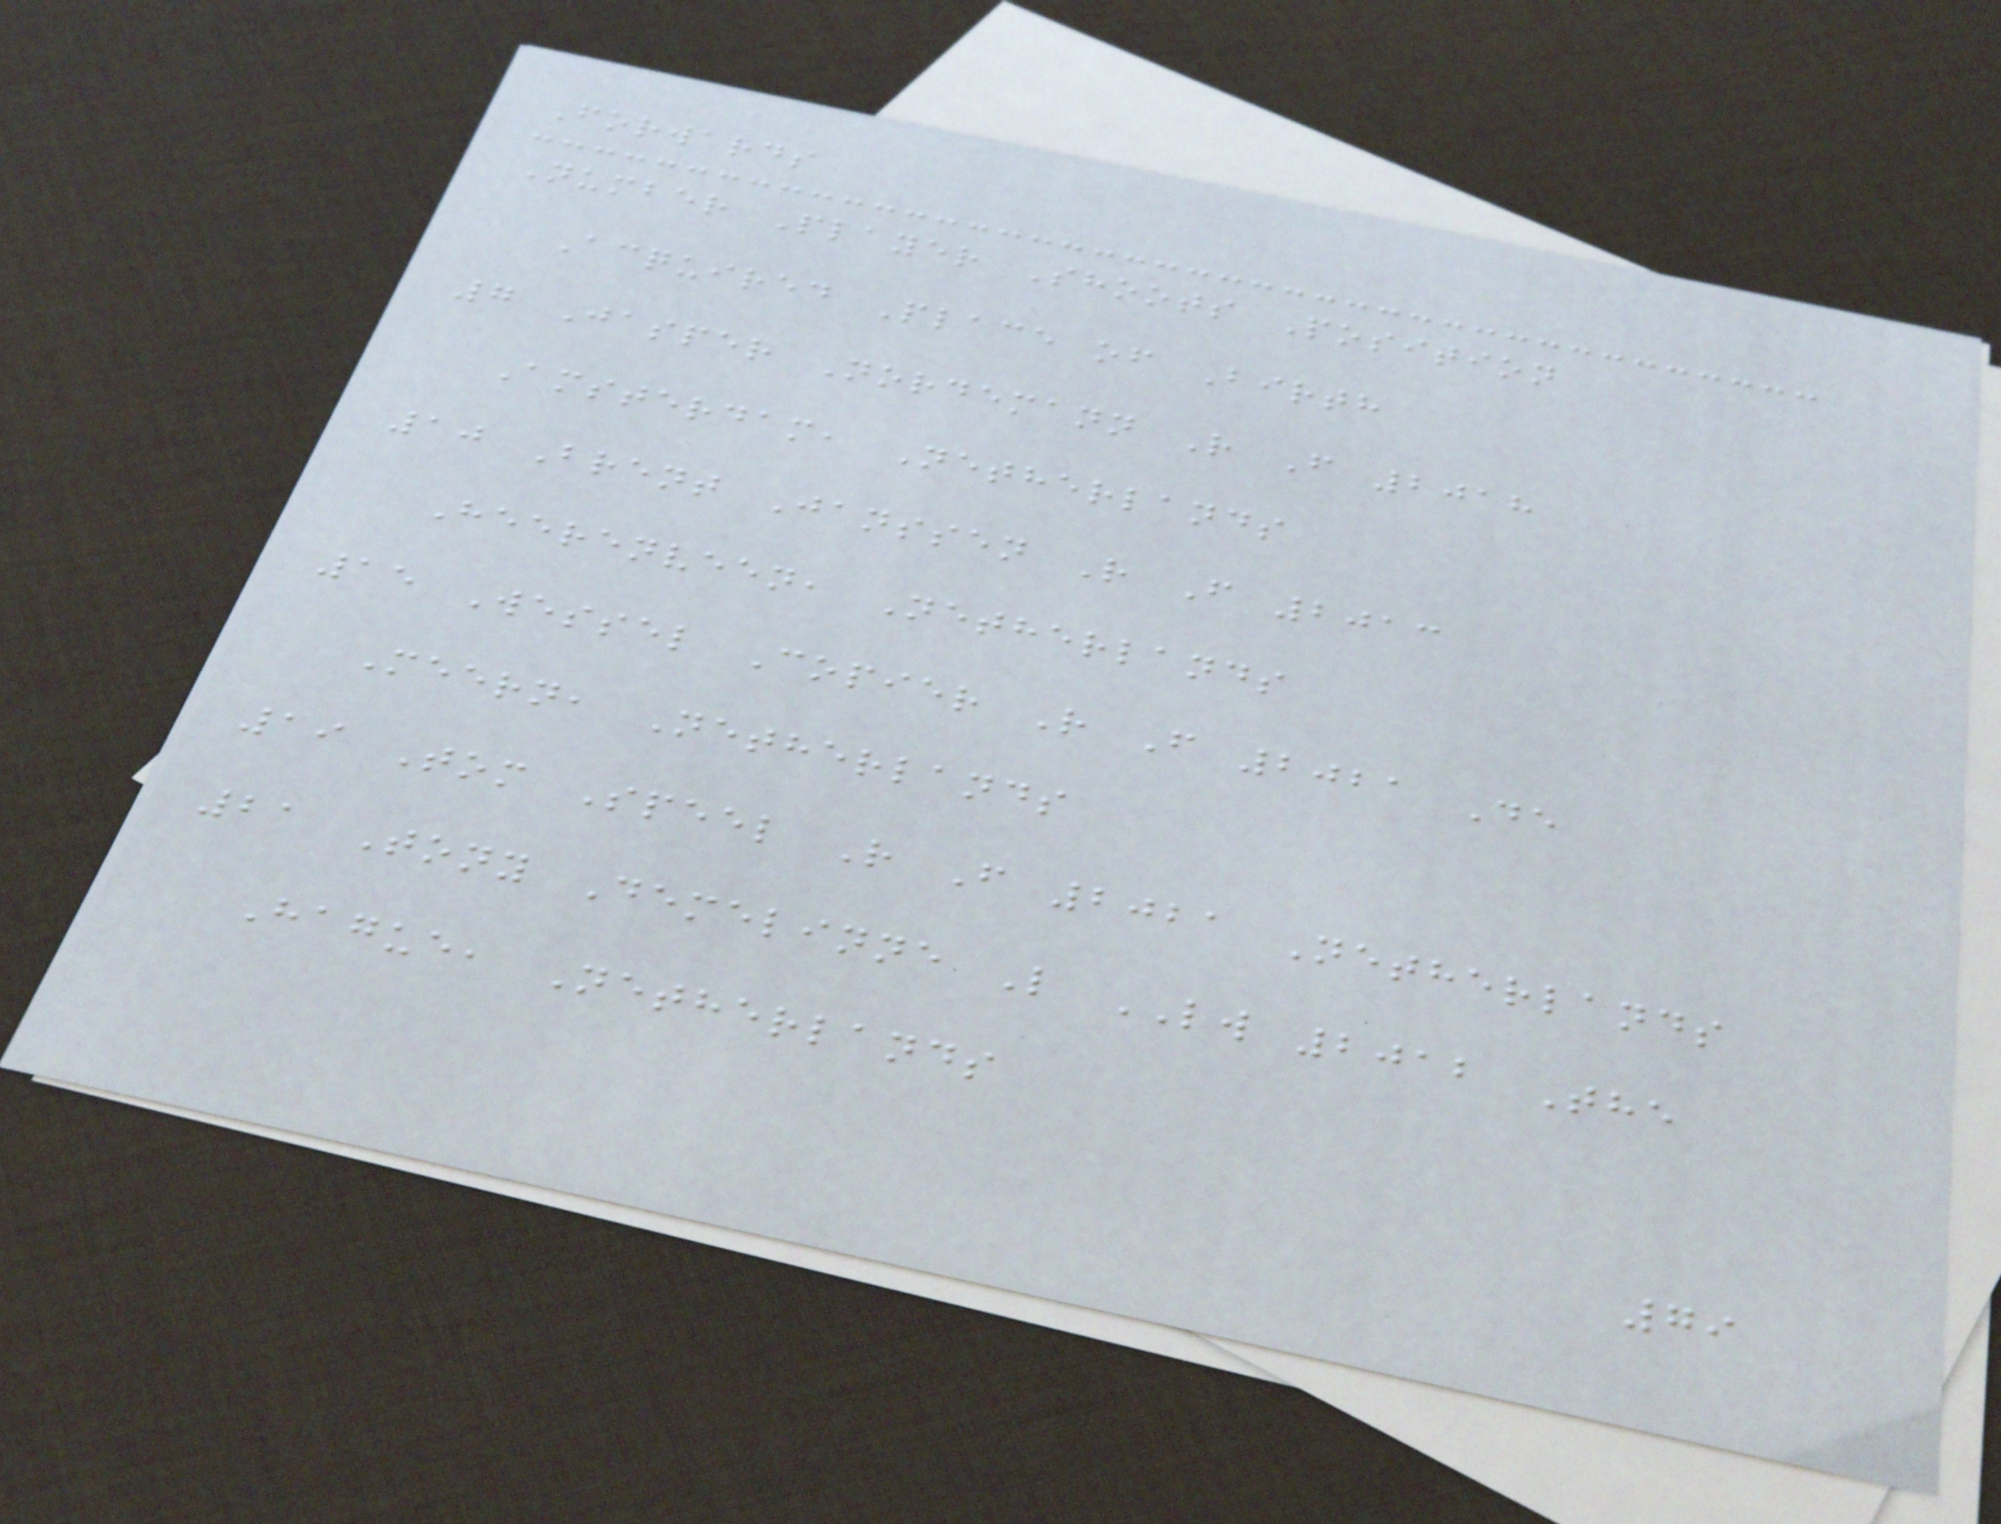Forwards
Number Player Shoots Position
Acquired Place of Birth
7 Jasper Nordemann R F 2018
Amsterdam, Netherlands
10 Brent Janssen R F 2013
Heerenveen, Netherlands
15 Wessel Copier R F 2021 De
Meern, Netherlands
19 Tom Speel R F 2021 Netherlands
21 Tony Demelinne L LW 2012 The
Hague, Netherlands
79
